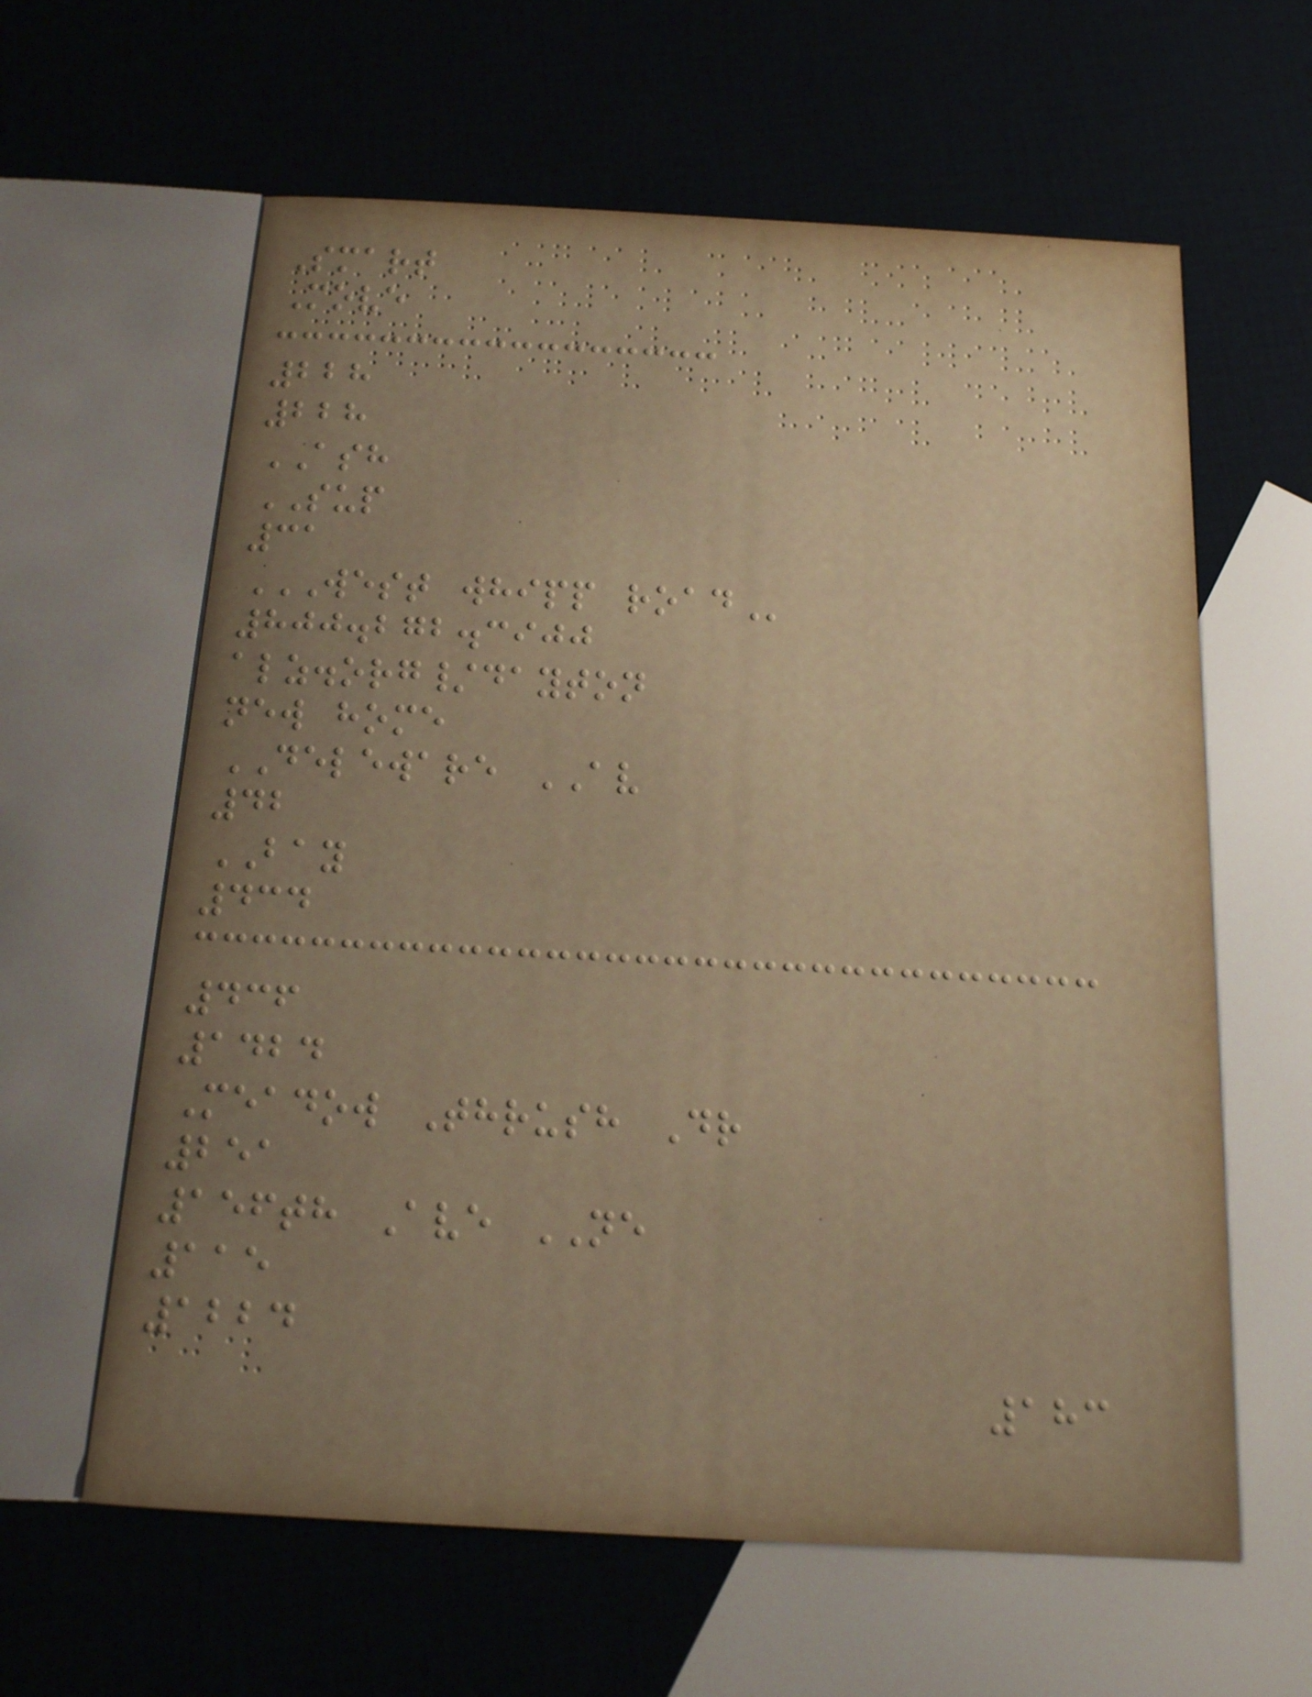Smart
Move
228
228
ASH
SUP
31
WEST WHIPP ROAD
800.272.3900
alz.org/dayton
new home
DELEWARE AV
42
BAY
434
436
1424
Meadow Thrush Dr
251
156th Ave NE
115
1224
183
